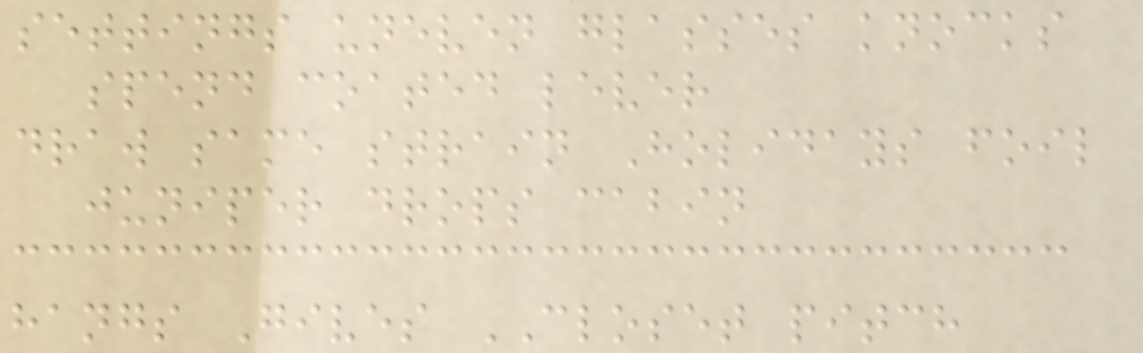settings uneven glasses knocks
spend coated lever
draw same strain Holidays foil
juniper drops cabin
hangs Gives CLOSET pitch
